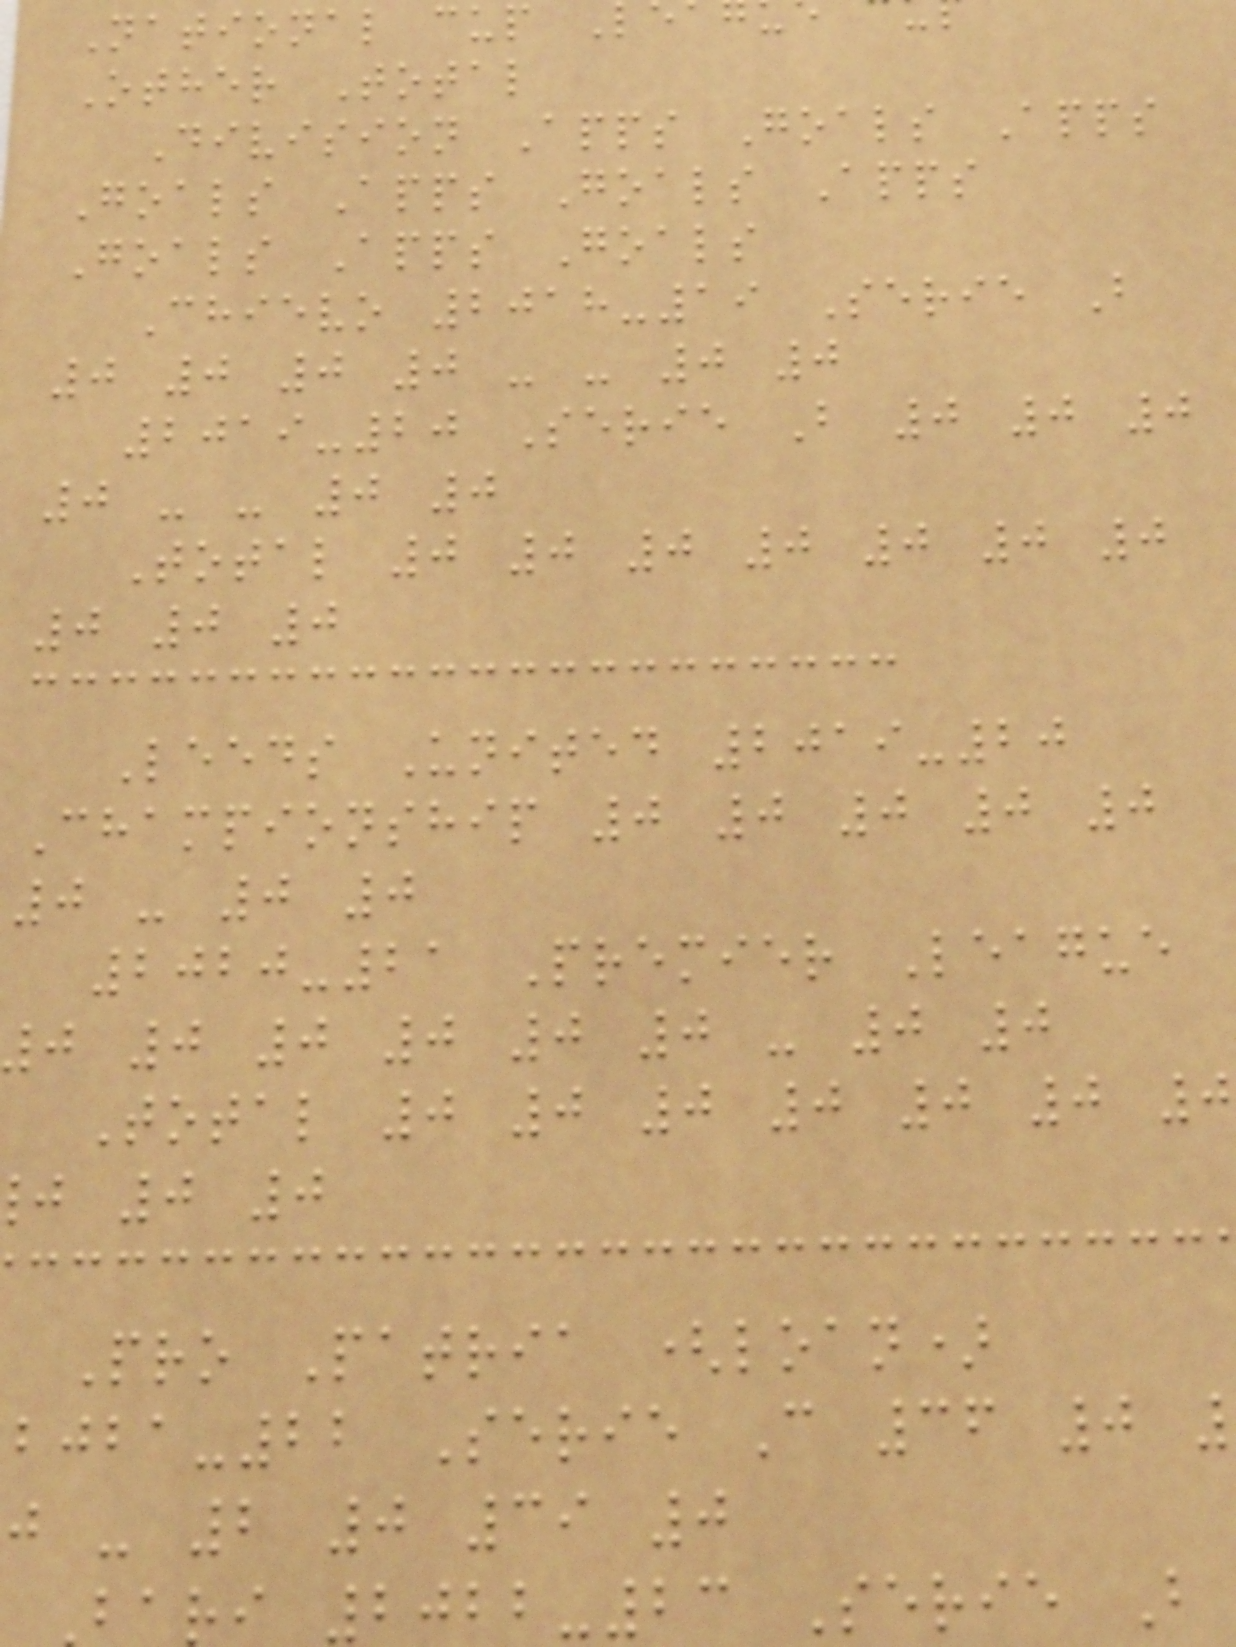National cup
Other Total
Division Apps Goals Apps
Goals Apps Goals Apps
Goals Apps Goals
Chievo 2018-19 Serie B
0 0 0 0 - - 0 0
2019-20 Serie B 0 0 0
0 - - 0 0
Total 0 0 0 0 0 0 0
0 0 0
Leeds United 2019-20
Championship 0 0 0 0 0
0 - 0 0
2020-21 Premier League
0 0 0 0 0 0 - 0 0
Total 0 0 0 0 0 0 0
j 0 0
Pro Patria (loan)
-22 Serie C 36 0
j - 2 0 39 0
ari 2022-23 Serie B
